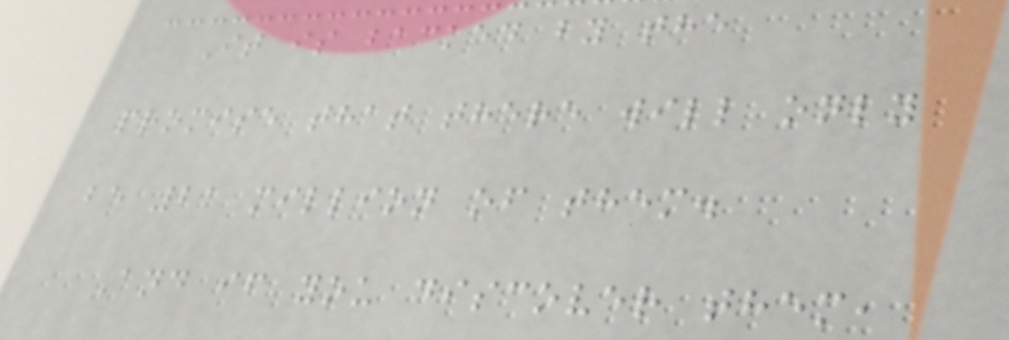It is backed by the
promise that there will only
be 21 million of them.
And if you discover them,
